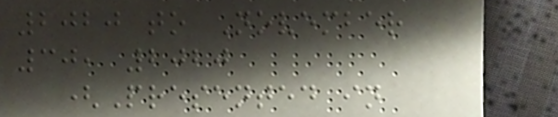2020 to November
30, 2020
(Presented in
